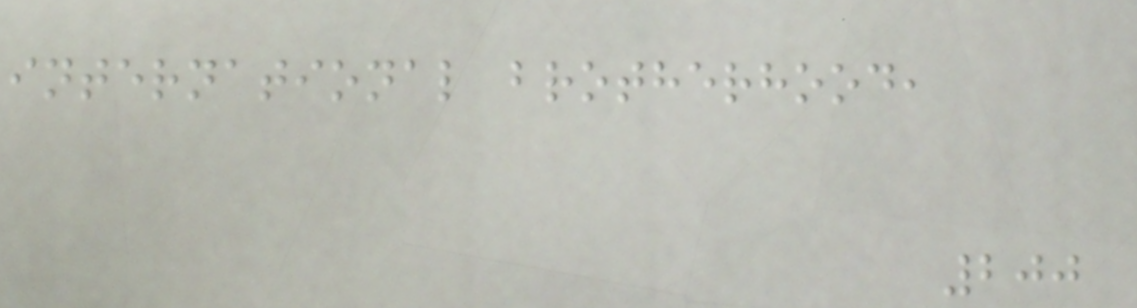international brotherhood,
200
